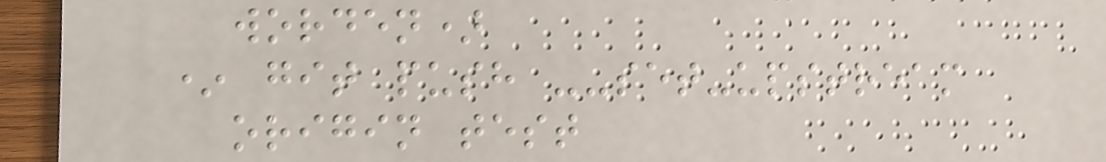worden)
* git push --set-upstream
origin test
